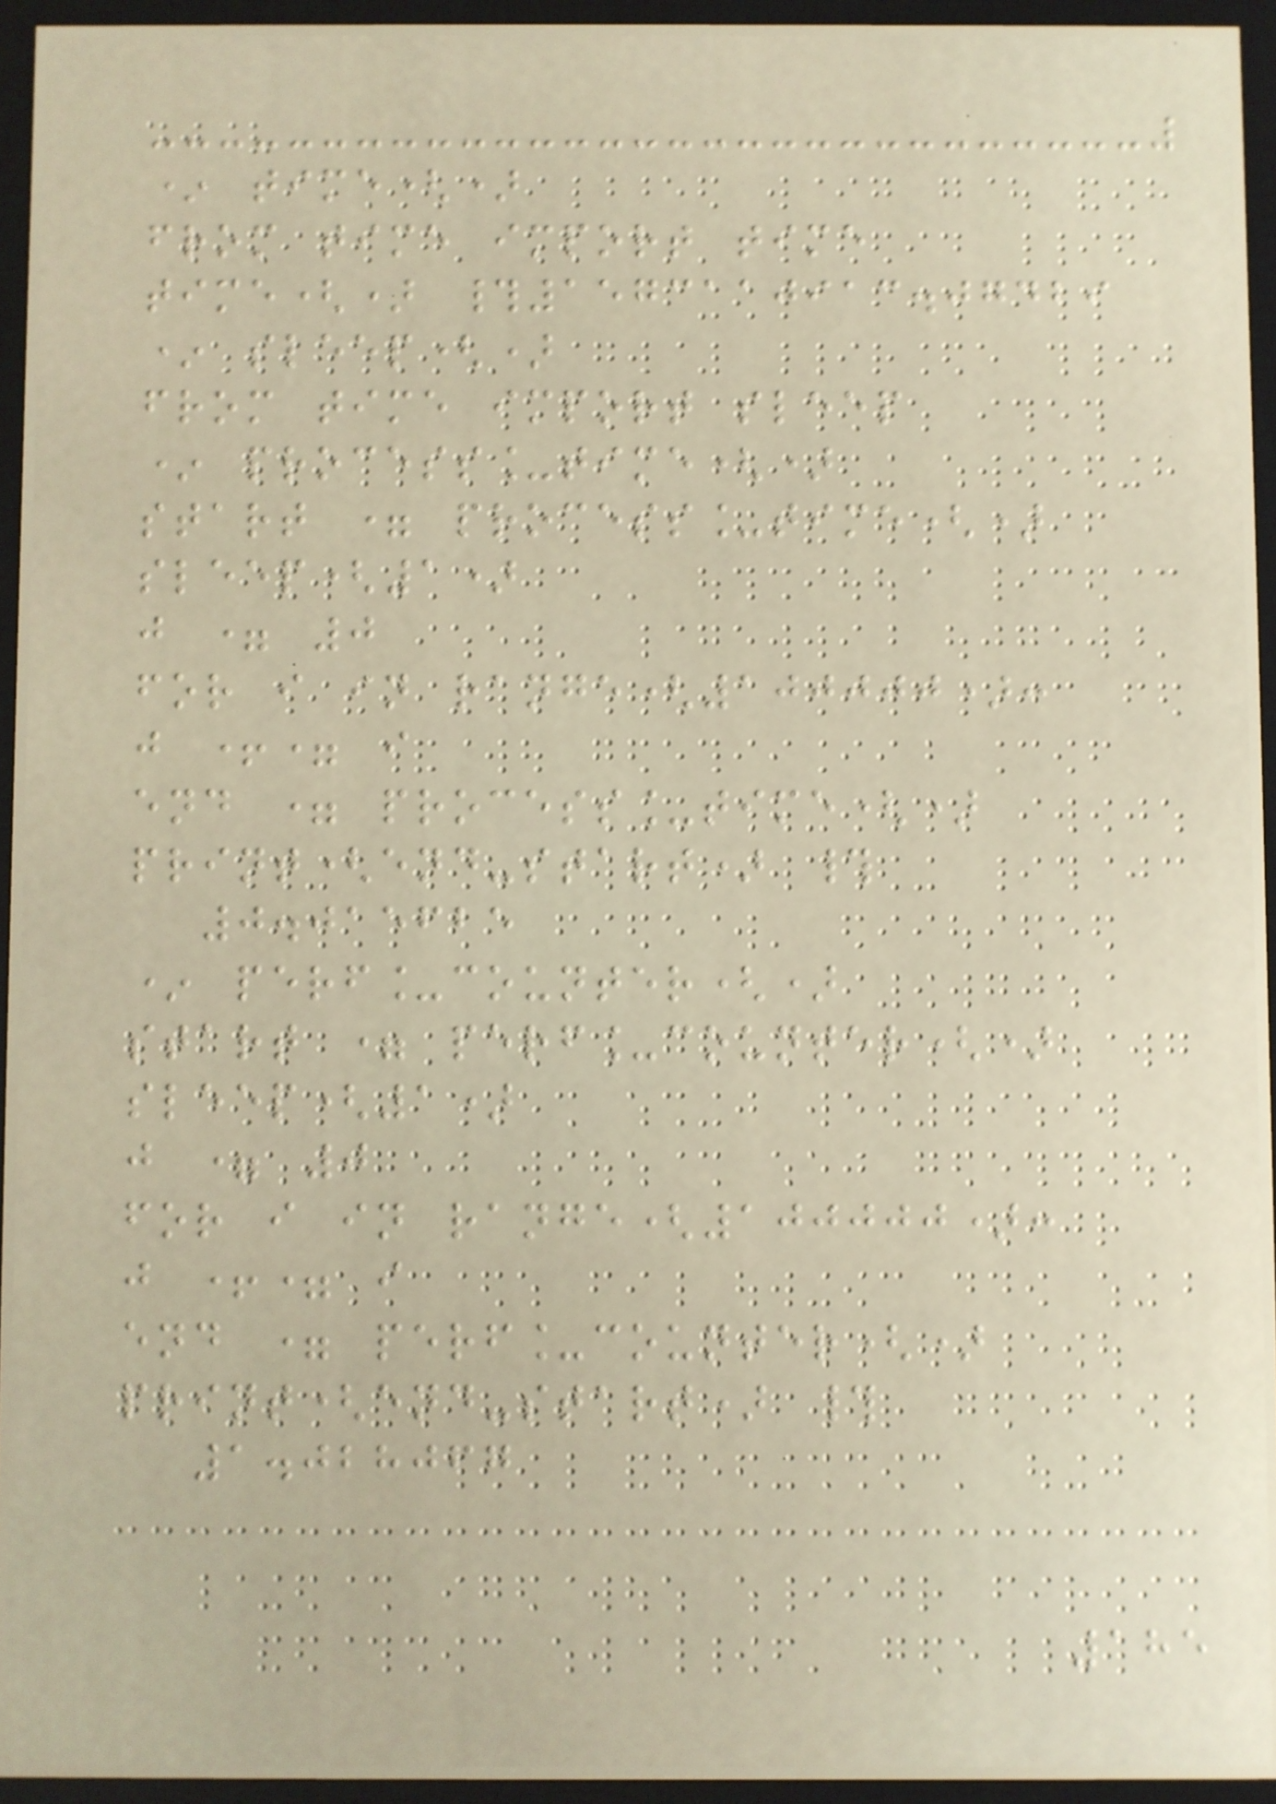* time()
from time import time
time() #1573110913.07429
* sleep()
from time import sleep
* process_time()
start = process_time()
sleep(1)
j = 0
for i in range(100000):
j += i
end = process_time()
print(end-start) #
0.015625
* perf_counter()
start = perf_counter()
sleep(1)
j = 0
for i in range(100000):
j += i
end = perf_counter()
print(end-start) #
1.028067
185
